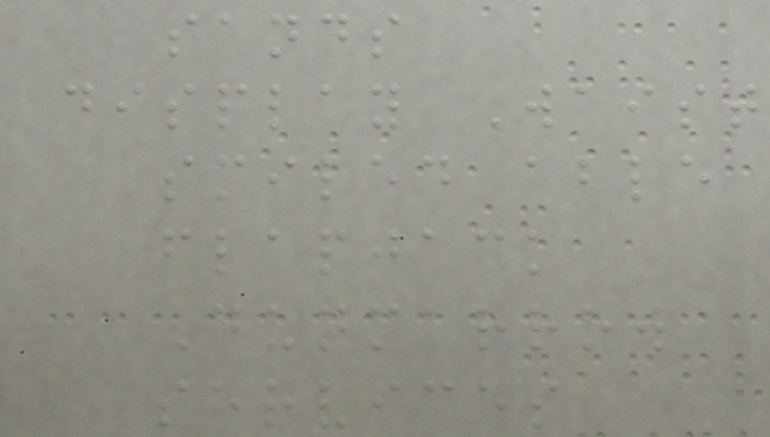sands
display Waist
smiled able
flapjack
Dunmarrow
services
